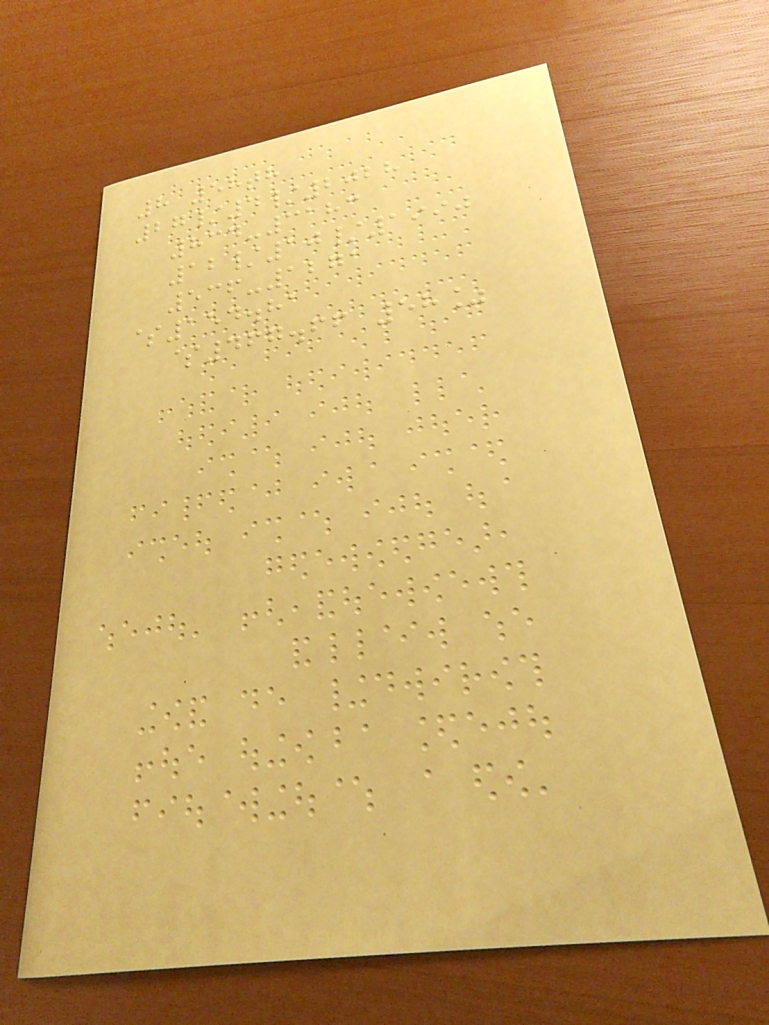8 58th
27/4/2028
834-3183
12/10/1990
536-1271
$154.81
$467.66 58%
